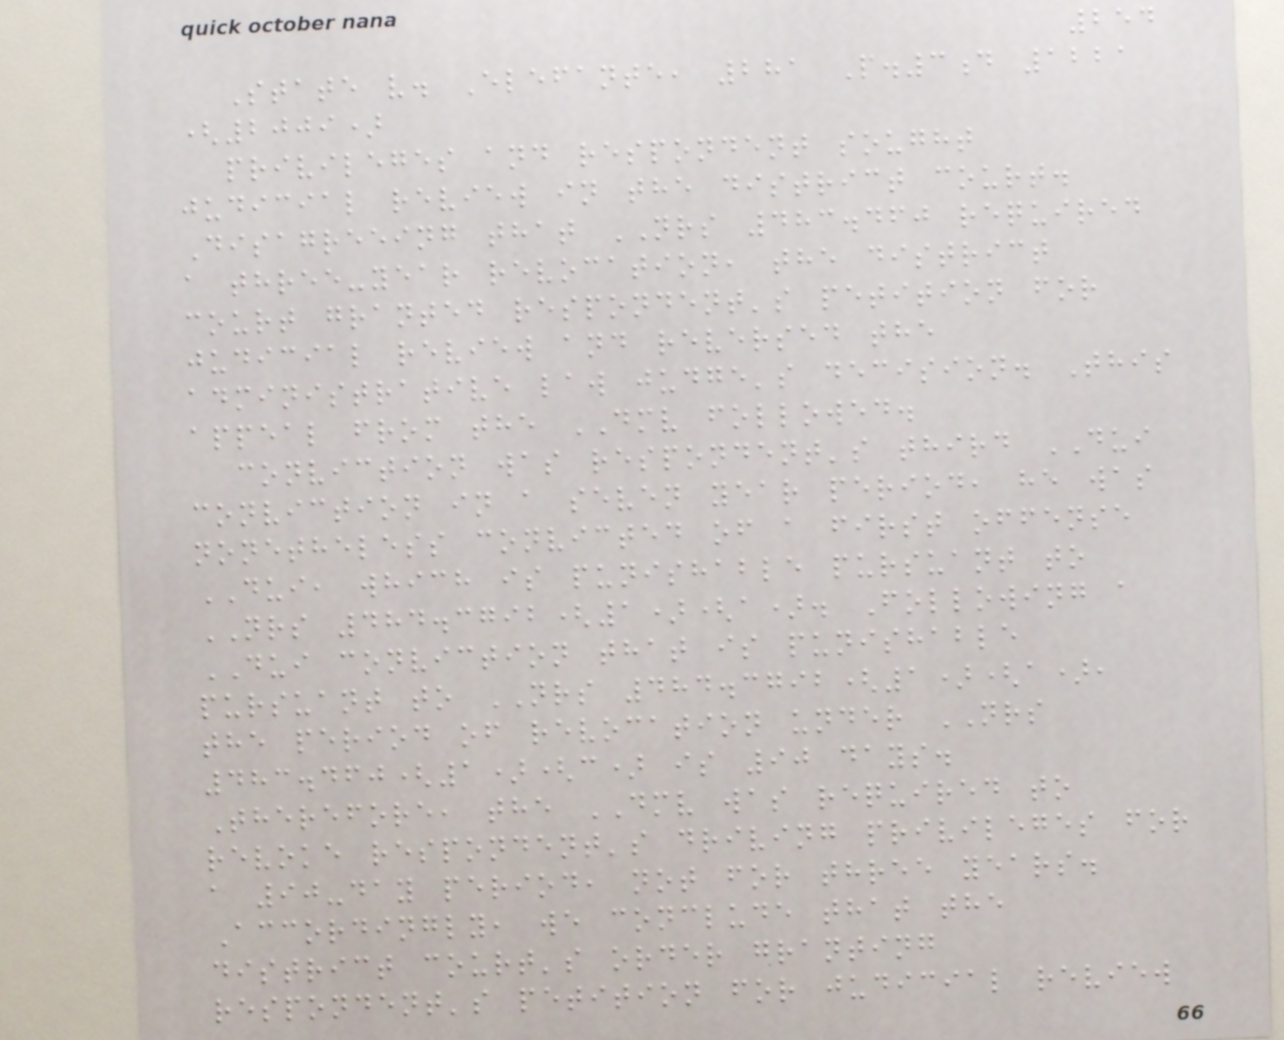254
State v. Elefante, 281 P.3d 1221
(2009)
privileges and respondent sought
judicial review in the district court.
Disagreeing that NRS 483.460 required
a three-year revocation, the district
court granted respondent's petition for
judicial review and reversed the
administrative law judge's decision. This
appeal from the DMV followed.
conviction was respondent's third DUI
conviction in a seven year period, he was
nonetheless convicted of a first offense
DUI, which is punishable pursuant to
NRS 484.3792(1)(a). Following a
DUI conviction that is punishable
pursuant to NRS 484.3792(1)(a),
the period of revocation under NRS
483.460(1)(c) is 90 days.
Therefore, the DMV was required to
revoke respondent's driving privileges for
a 90-day period, not for three years.
Accordingly, we conclude that the
district court's order granting
respondent's petition for judicial review
